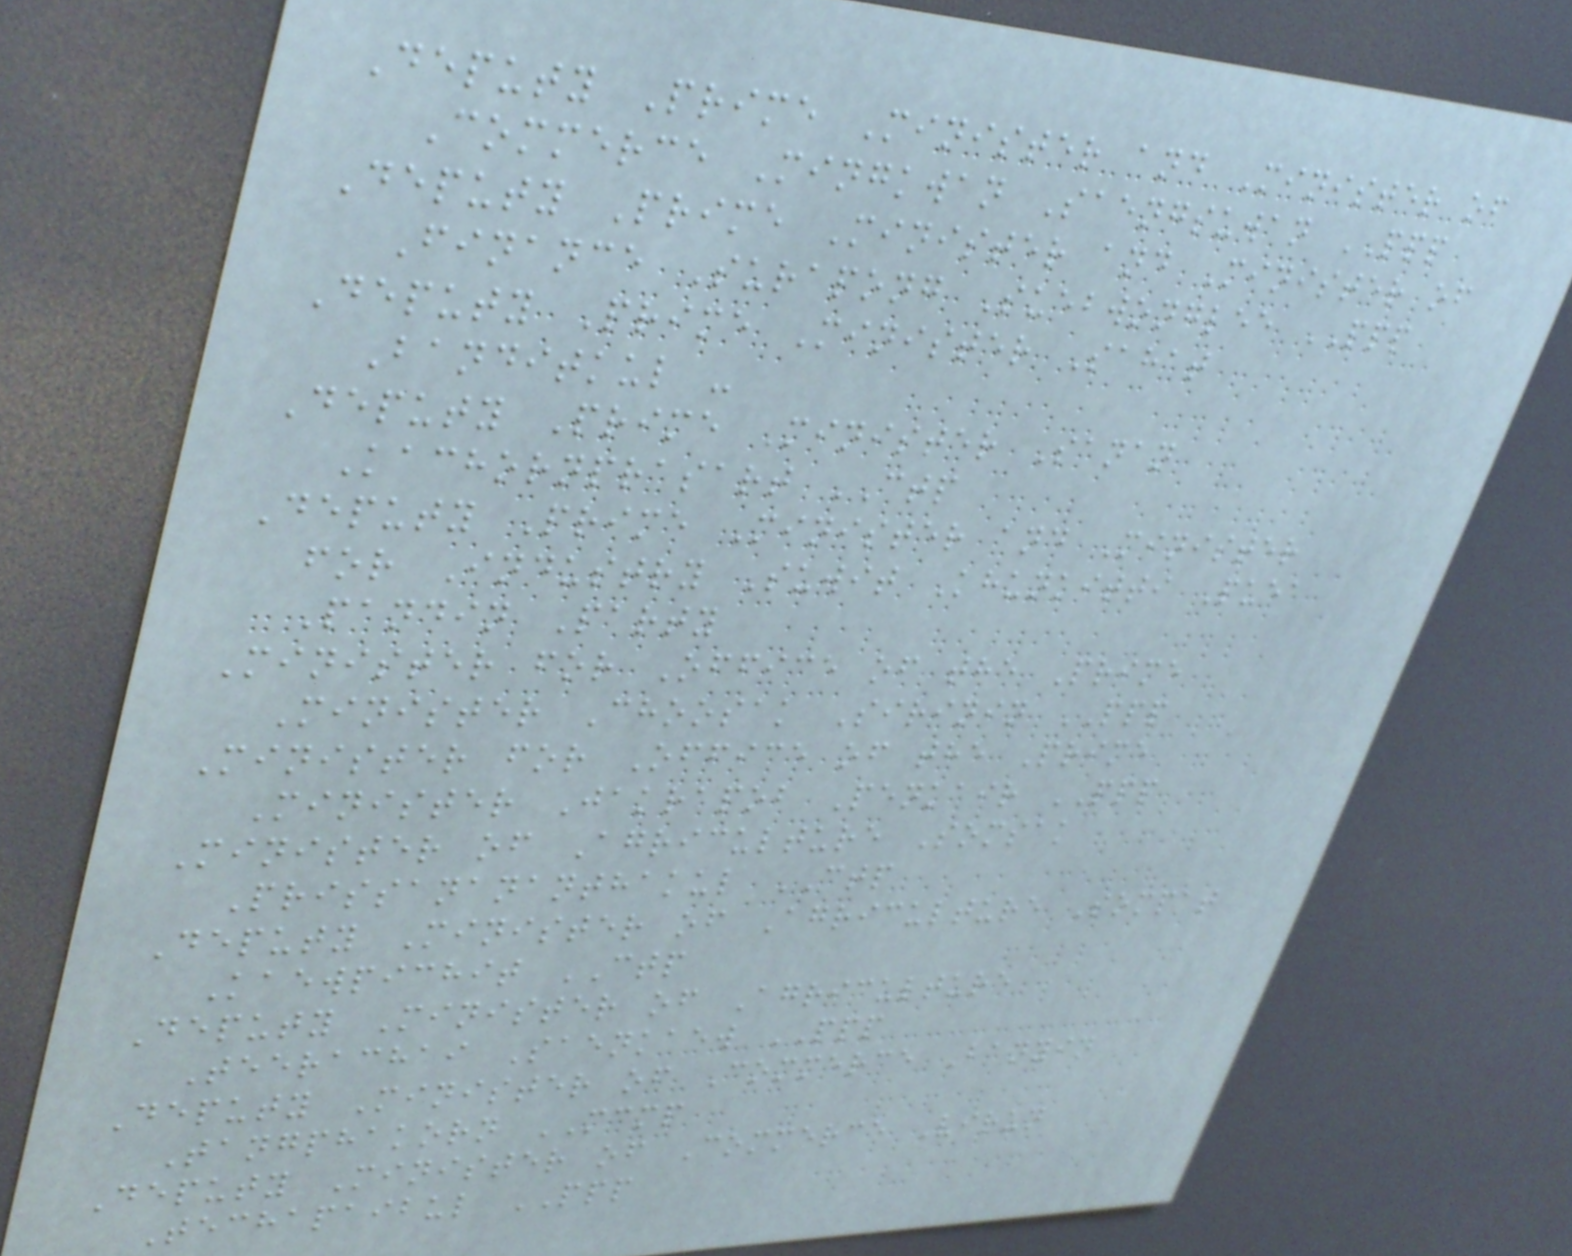Deputy Prime Minister and Minister of
Commerce Mingkwan Saengsuwan PPP
Deputy Prime Minister and Minister of
Finance Surapong Suebwonglee PPP
Deputy Prime Minister Sahat
Banditkul -
Deputy Prime Minister Sanan
Kachornprasart CTP
Deputy Prime Minister and Minister
for Industry Suwit Khunkitti Puea
Pandin Party
Minister for Office of the Prime
Minister Choosak Sirinin PPP
Minister for Office of the Prime
Minister Jakrapob Penkair PPP
Minister of Agriculture Somsak
Prissanananthakul CTP
Deputy Minister of Agriculture Sompat
Kaewpichit CTP
Deputy Minister of Agriculture
Teerachai Saenkaew PPP
Deputy Minister of Commerce Banyin
Tangphakorn MCMP
Deputy Minister of Commerce Virun
Techapaibul PPP
